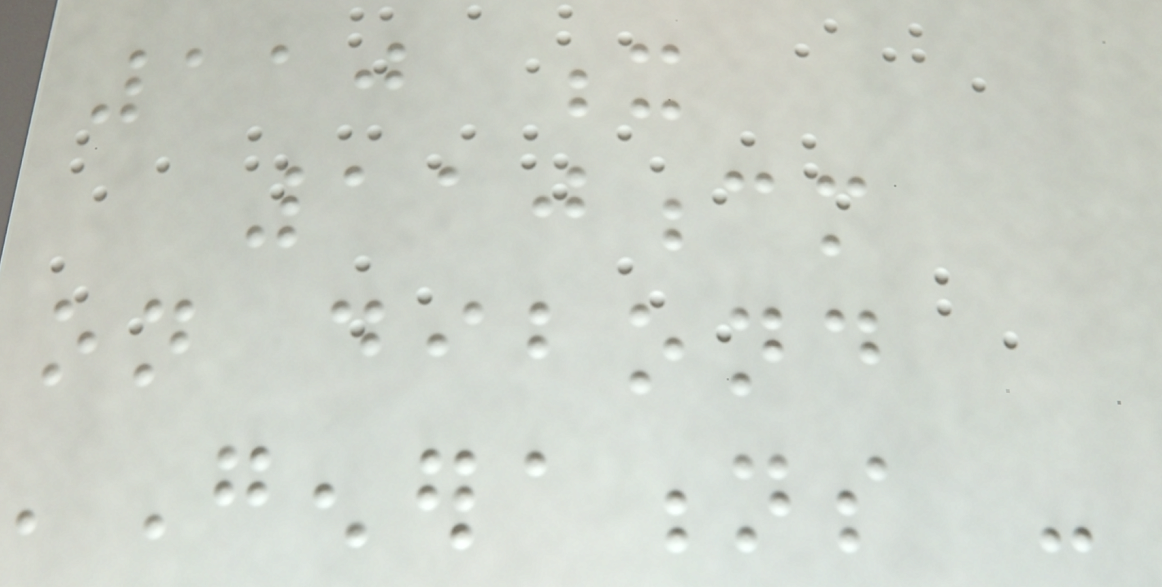110 x
110cm
on dibond
'Generations -
